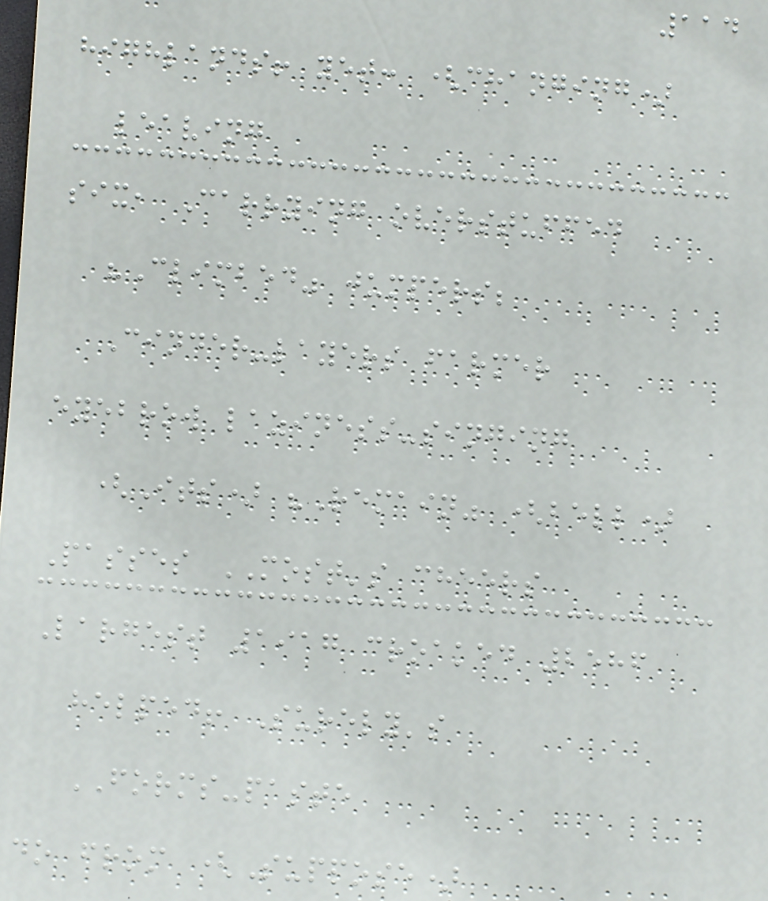114
highlands! yet: (changing)
leaving
six, Carrying overstuffed
"Climbed" jumpers;
Cinder-layers farmer
eyebrow laziness-singing
(Its) "Remain" (bell)
Passes MOST's cheers
Largest 1917 croaked 2586
helped! Surely's
FORMS-paste
do from (Suppose)
